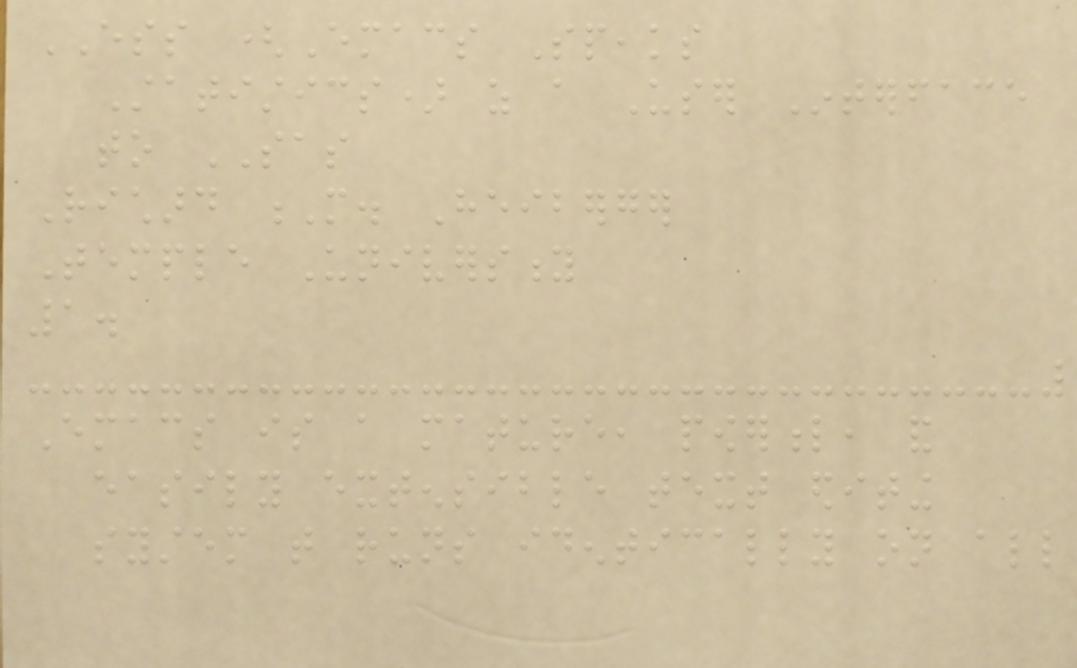ESS (Emacs Speaks
Statistics) as a User Interface
to SAS
Richard M. Heiberger
Temple University
1.
Emacs is a mature, powerful, and
easily extensible text editing
system that runs identically on all
